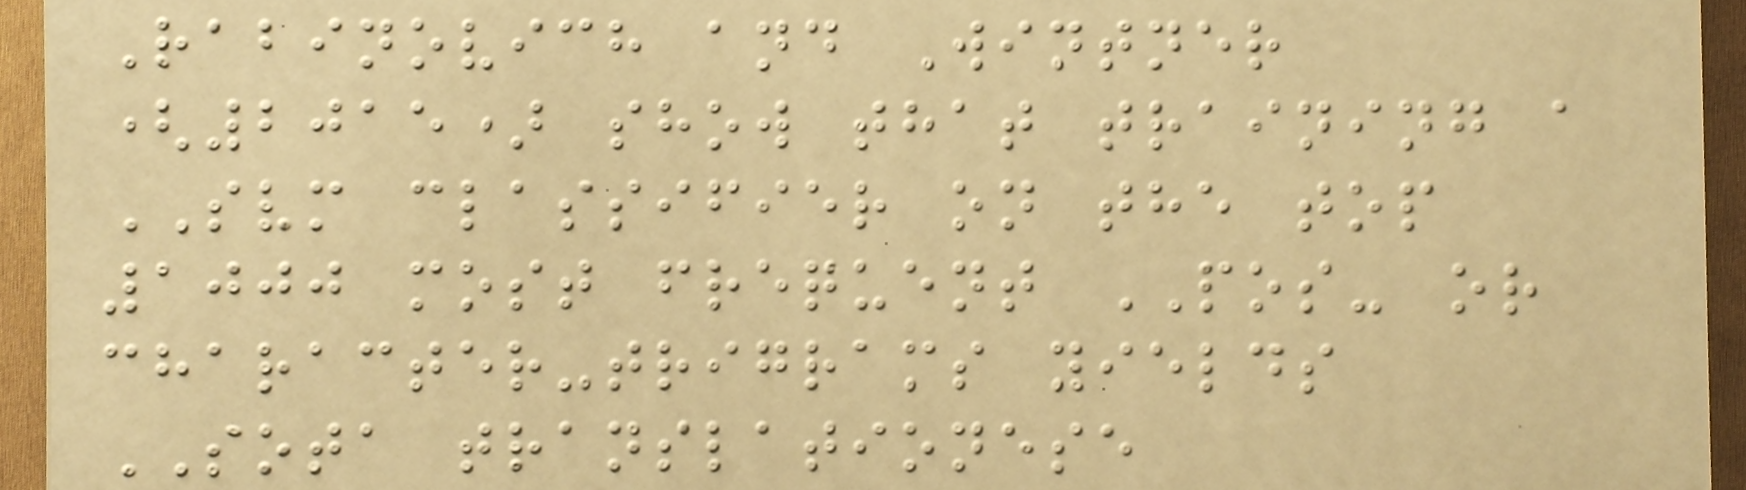Rabinovich and Wintner
(2015) show that training a
SVM classifier on the top
1000 most frequent POS- or
character-trigrams yields
SOTA translationese
